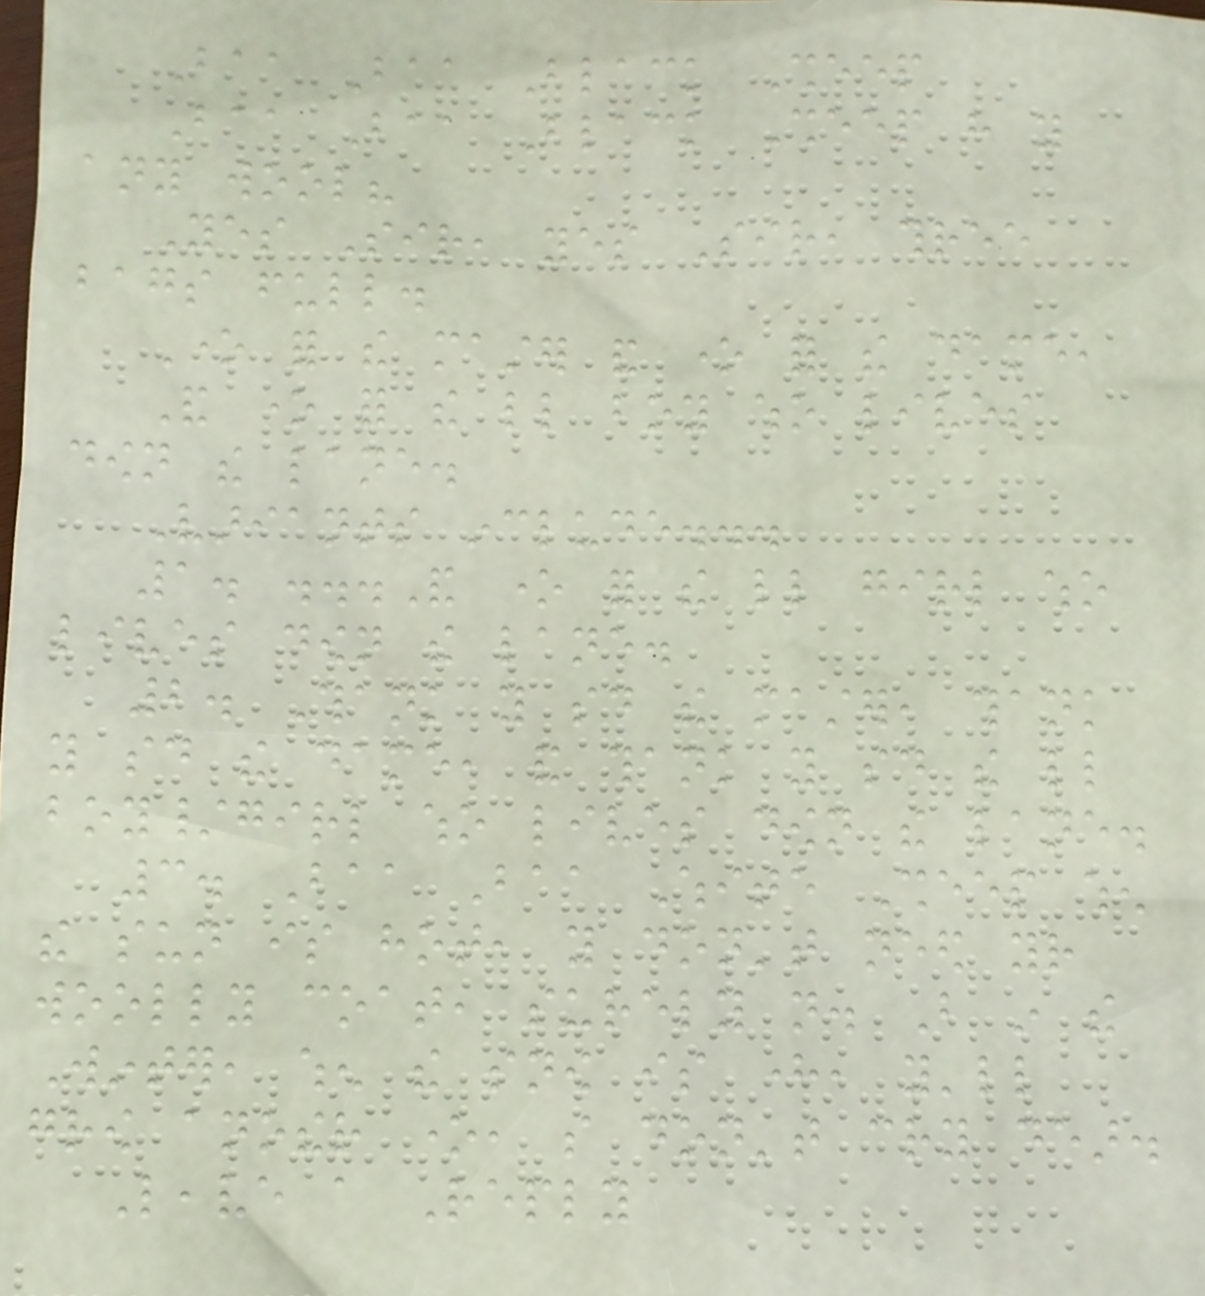Baa Baa Black Sheep
Baa Baa Black Sheep have you
any wool?
Yes Sir, yes Sir, three
bags full.
One for the master and one for the dame,
And one for the little boy who lives
down the lane.
Variants include...
1. ...And one for the little girl who
lives down the lane.
2. Thank you said the master, thank
you said the dame, and thank you said the little
boy/girl who lives down the lane.
3. Baa Baa White Sheep when
the sun is hot, you don't need your
woolly coat, surely not. But in the
Winter, when the snow is here, you'll
grow another one, so don't cry dear.
Leave a Reply
